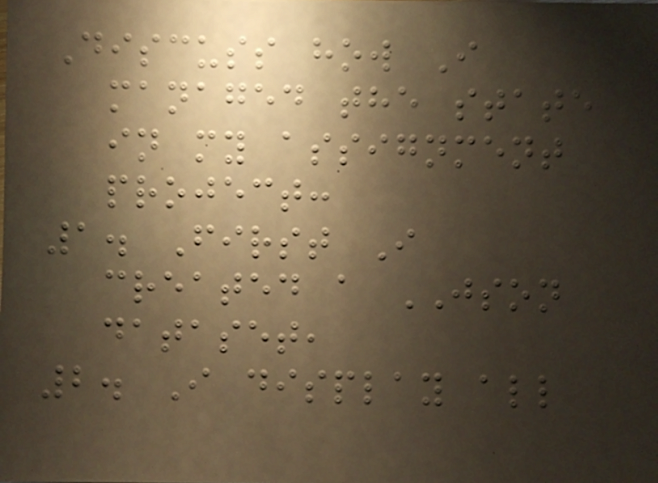Discuss how I
managed the state
in my assignment
project:
1. First I
created a JSON
dataset,
2. I display all
